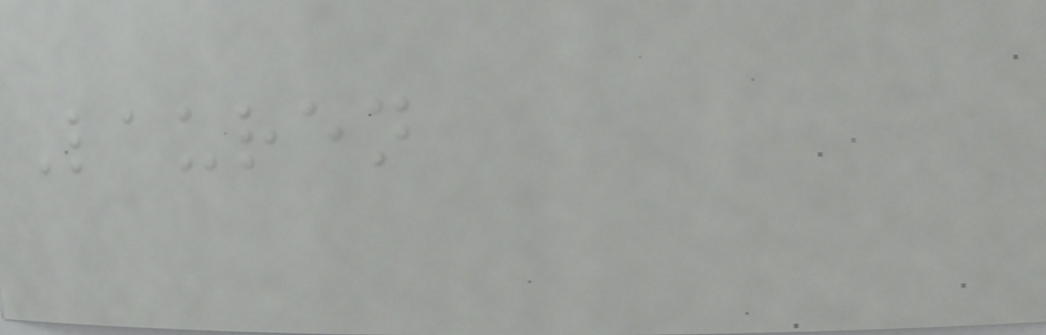Lauren
